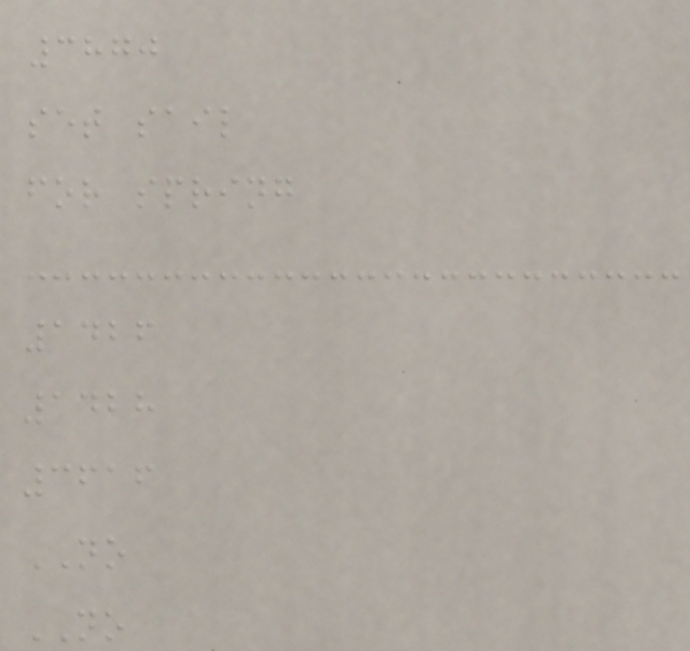3870
set sail
for spring
1426
1428
3616
NO
NO
